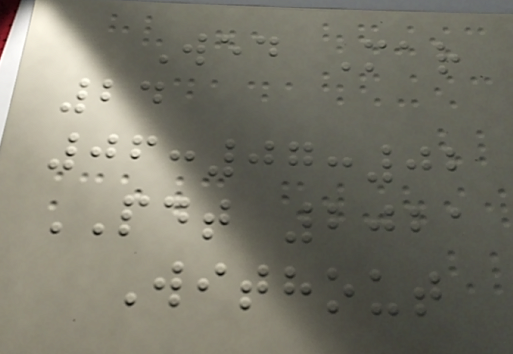Wed Mar
24
06:07:02
PDT 2021
Without
